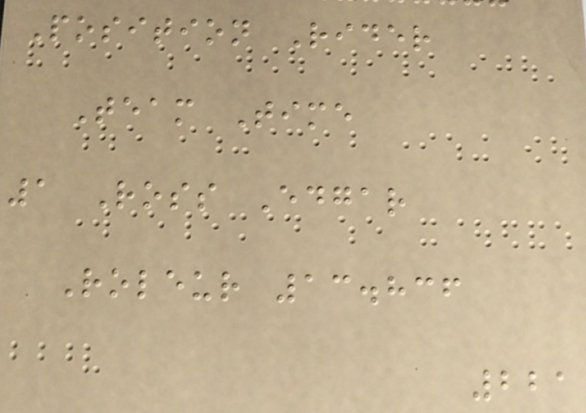Position Rider
Team Time
1 Ross Edgar
Roleur 13.836
221
